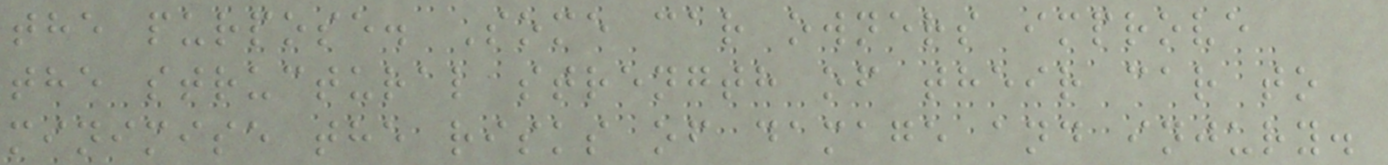the purpose. Some car owners improve
the structural strength of their car to
minimise the risks of damage and injury.
